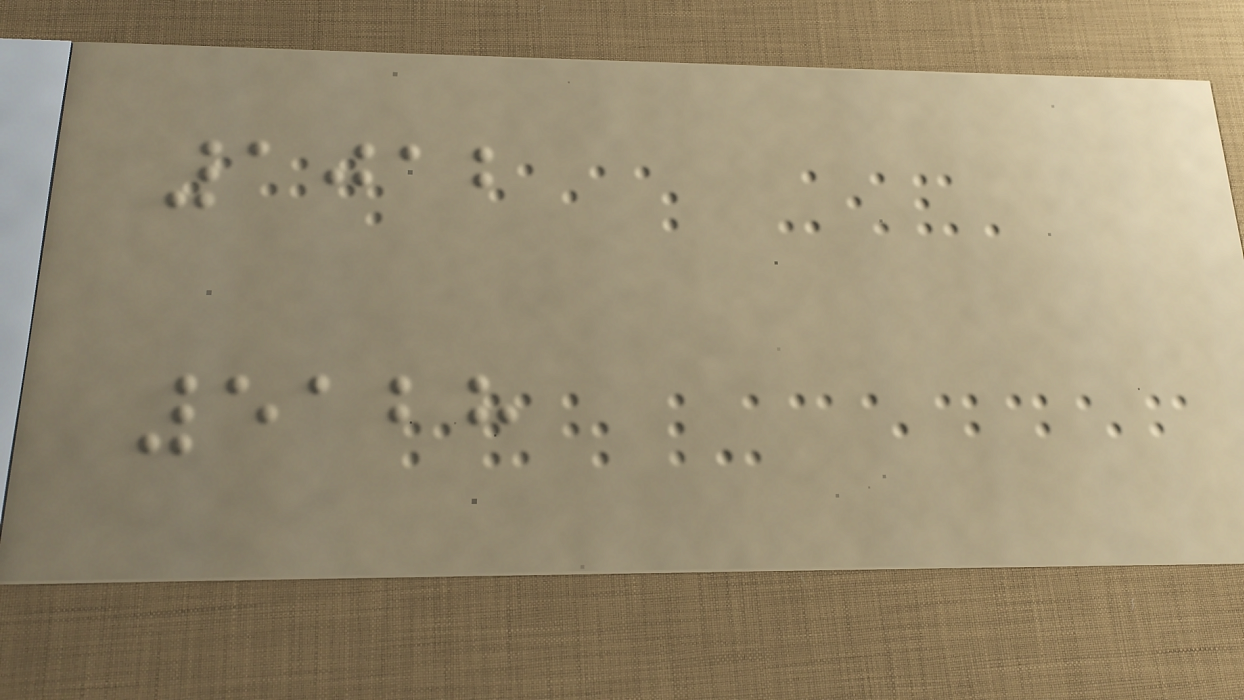1012
5128
